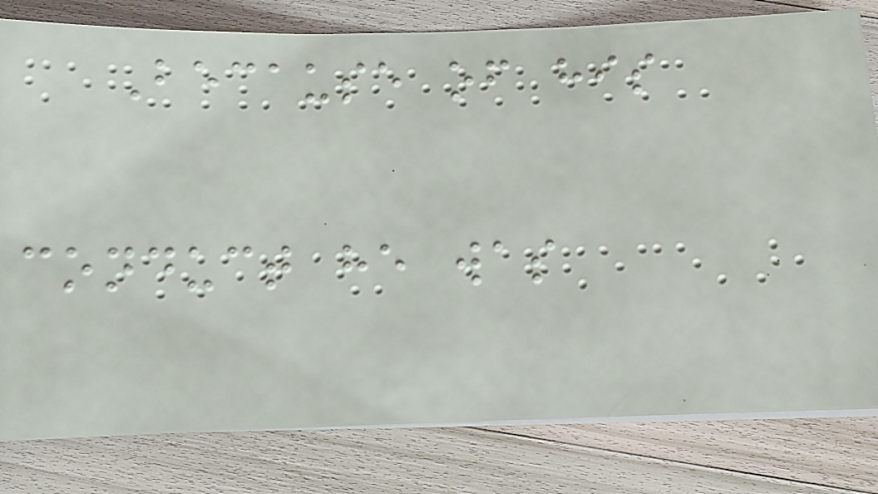Because of his
conduct he was
